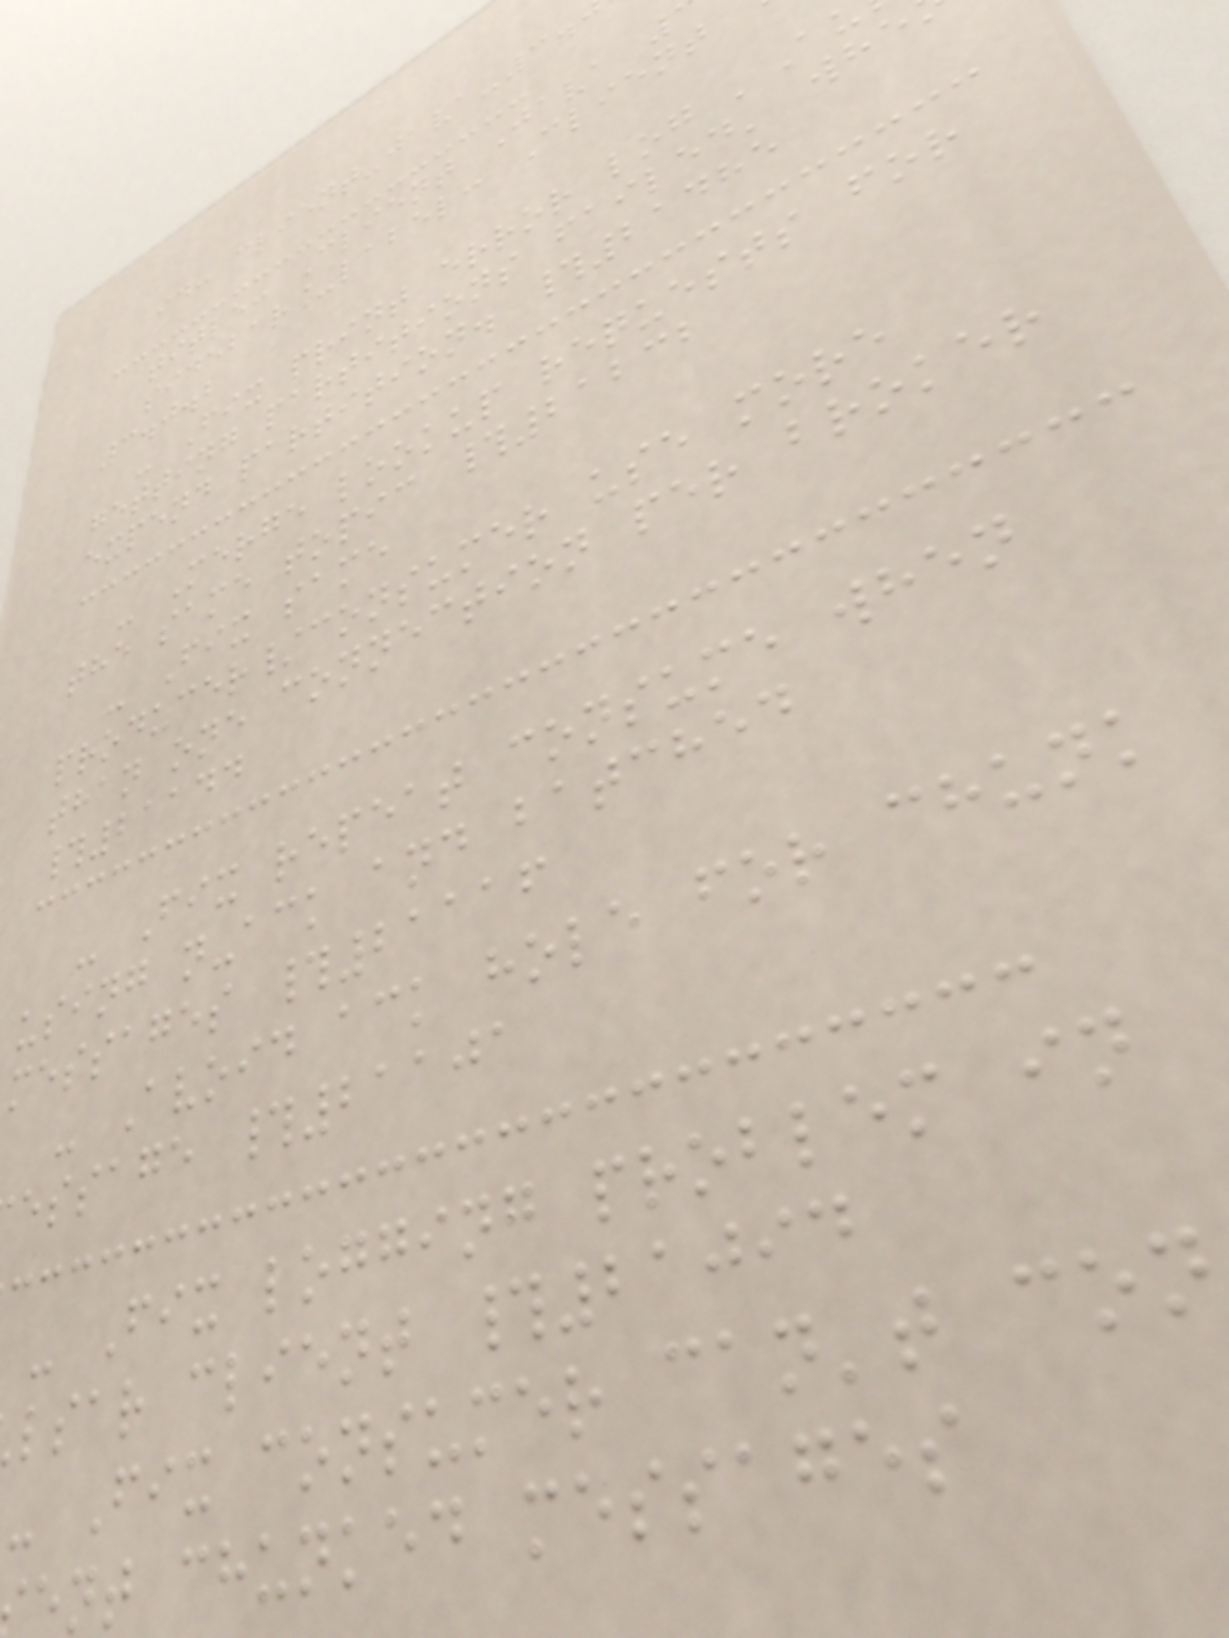id: client-java-3.
title: Client Java
sidebar_label: Client
3.0.2
- Fix print error log 'A
getting partitions failed' whe
expend partition. #21485
- Merge lookup requests for
the same topic #21232
- Fix same
producer/consumer use more
than one connection per broker
#21144
- Fix repeat consume when
using n-ack and batched
messages #21116
- Avoid ack hole for chunk
essage #21101
- Fix logging problem in
lsar client #21094
- Fix consumer can't con
ent chunked messages
